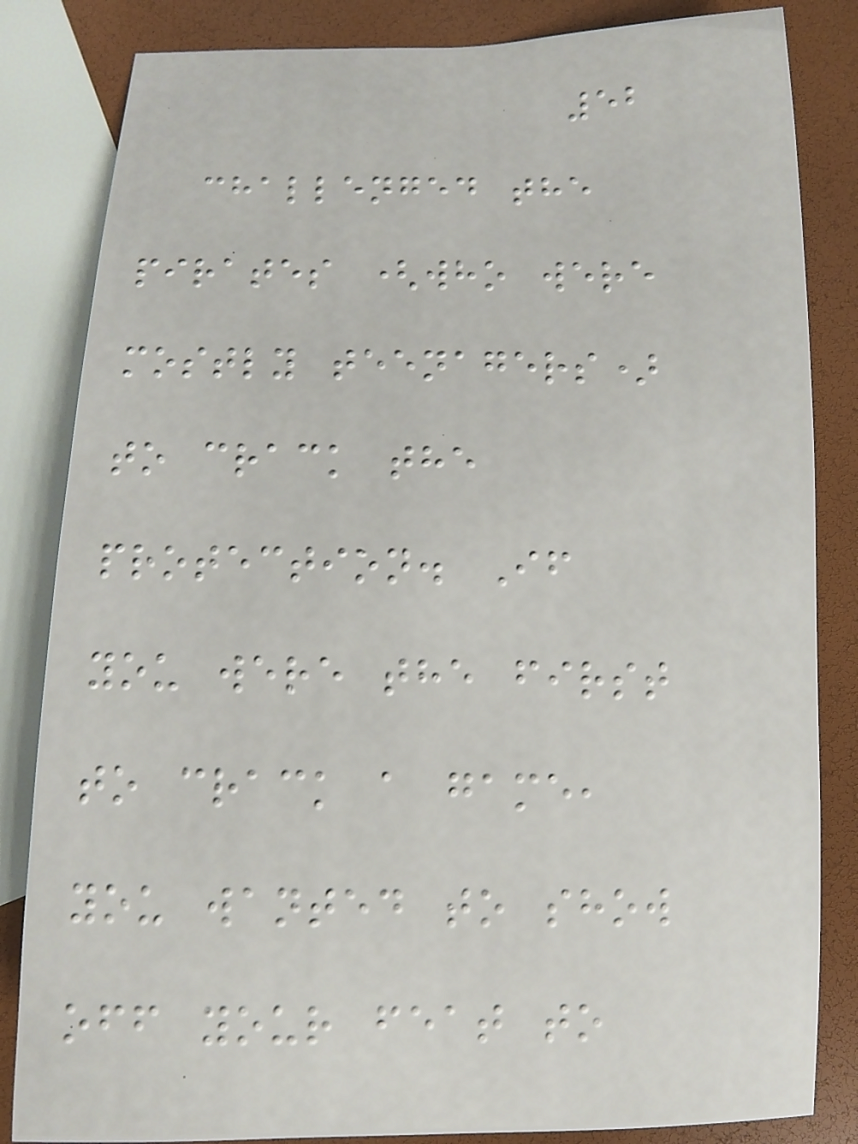52
challenged the
pirates (who were
mostly teenagers)
to crack the
protection. If
you were the first
to crack a game,
you wanted to show
off your feat to
